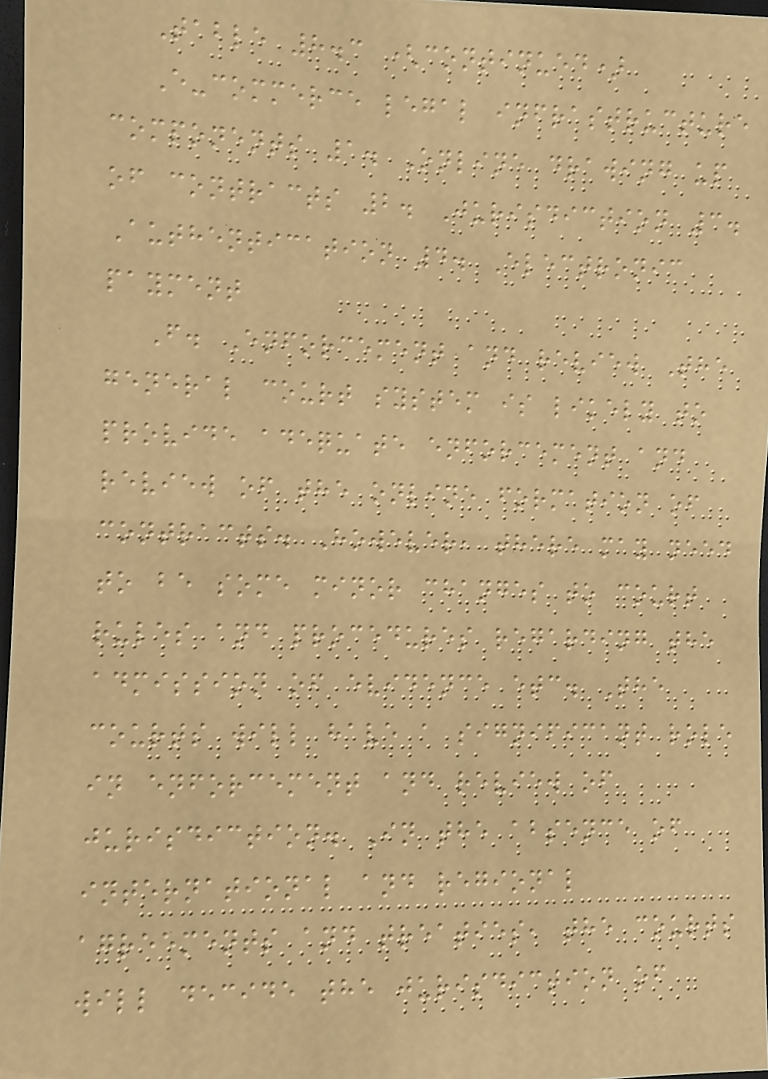Table 8.3 (continued)
E-commerce legal infrastructure
components 1. Online drawing up
of contracts 2. Jurisdiction 3.
Authentication 4. Electronic
payment
F. Enforcement and review The
general court system is likely to
provide adequate enforcement and
review of the online formation of
contracts. However, there may need
to be some minor changes to court
rules and procedures regarding the
admission of evidence etc. The
courts will have a significant role
in enforcement and review of
jurisdiction. In the absence of
international and regional
agreements and treaties, the courts
will decide the jurisdiction of
